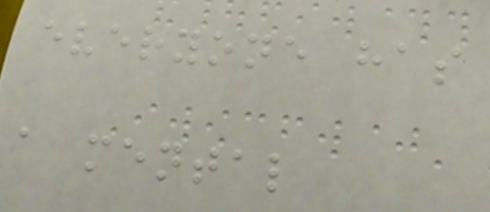everyone has
a mental
